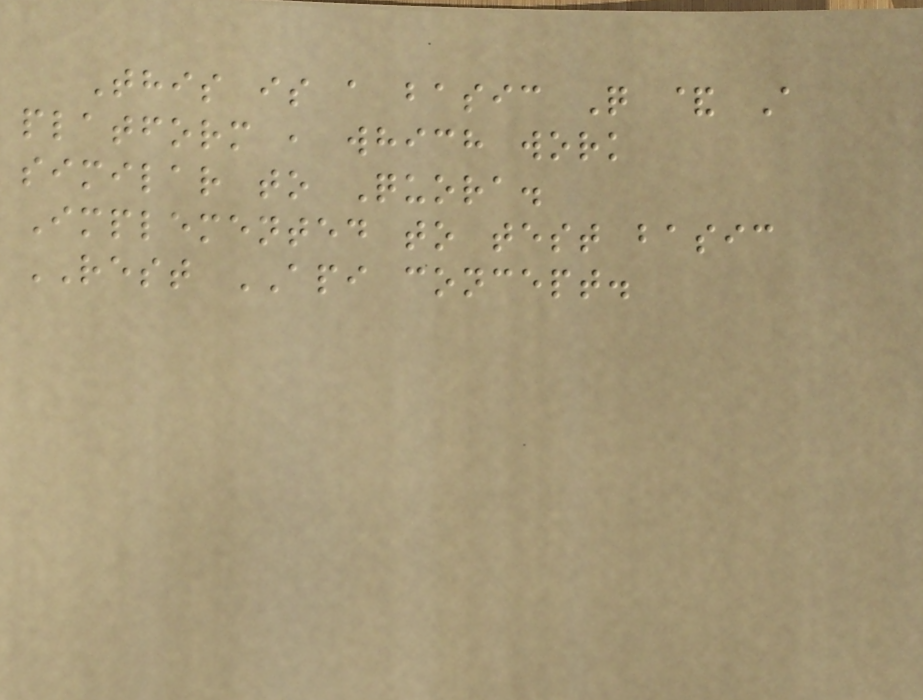This is a basic Q & A
platform , which work
similar to Quora.
Implemented to test basic
REST API concept.
